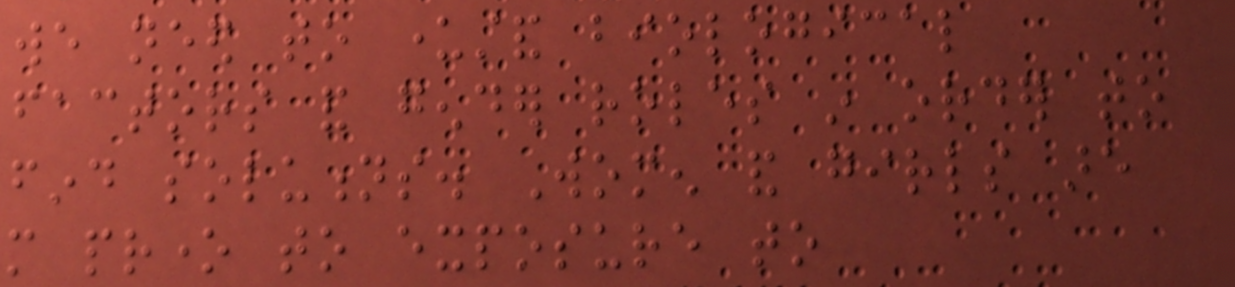we need to understand biological
factors and gender roles in order to
find solutions. Women and girls are
more prone to exposure to
